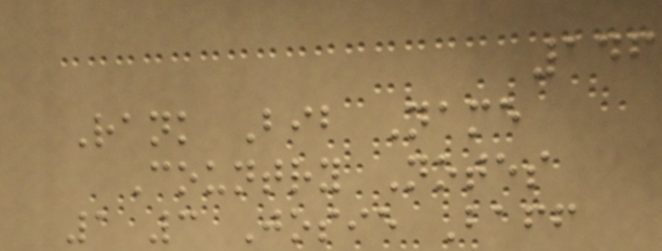146
Rank Bib Name
Country Notes
1 3 Josie Baff
